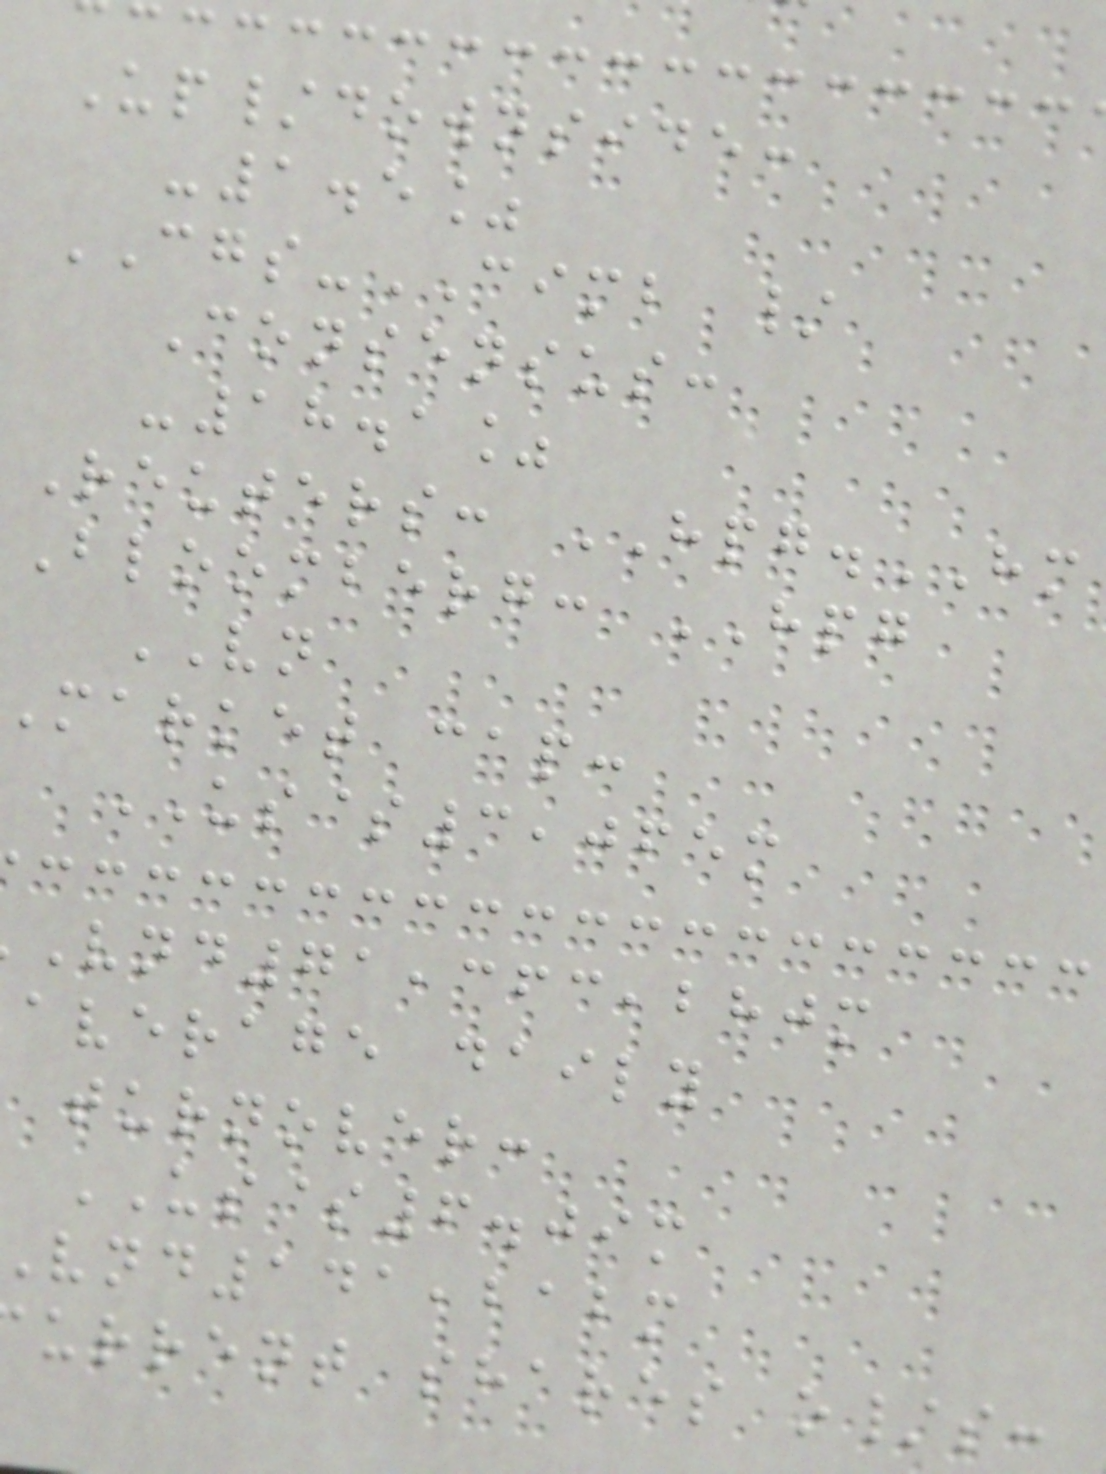Up/downside:
-1.5%
CGS-CIMB /
Consensus:
-18.1%
Reuters: HPG.HM
Bloomberg: HPG
VN
Market cap:
US$3,065m
vnd71,363,280m
average daily
turnover:
US$6.09m
vnd141,212m
urrent shares o/s:
